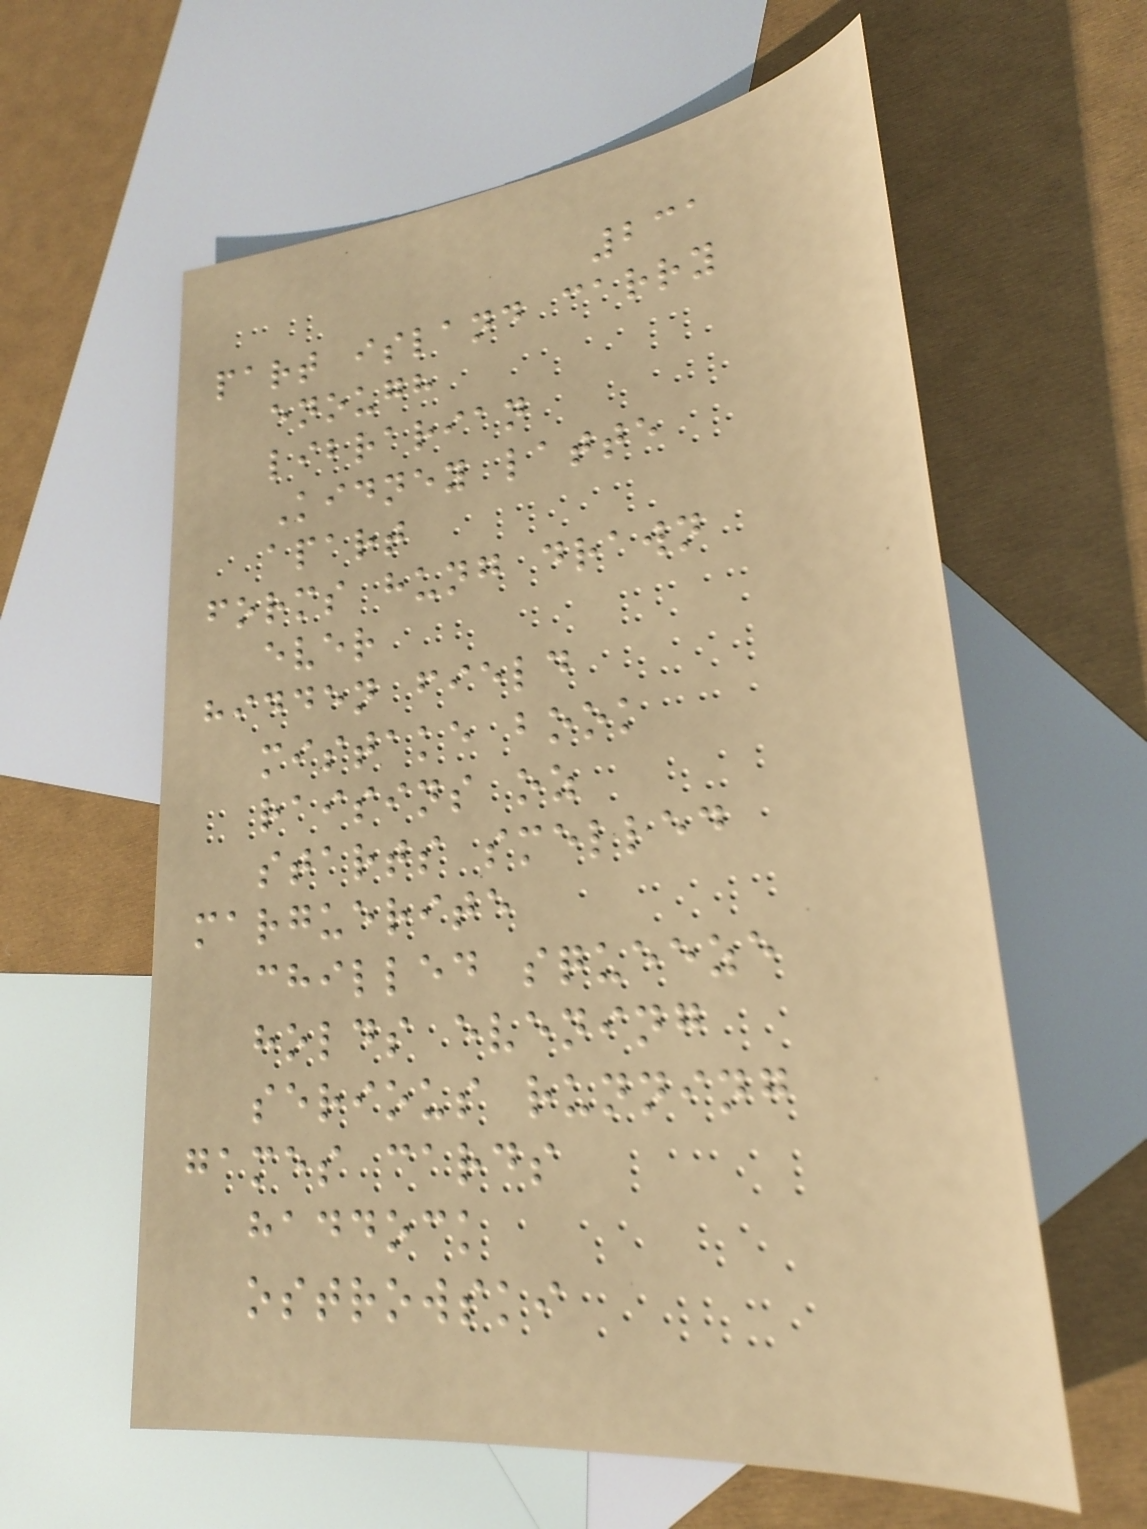231
part island carry
enough
librarian
Kidney latte
apart
forms hung drawn
ever
hidden field
mistake book
raisins oz
starts smelled
marguerite
chilled squeeze
holds evening
serious running
games cards
haddock
ostrowski
